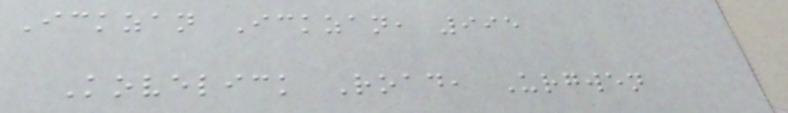Ickzan Ickzan, 995
Kovelick Road, Urgwen
